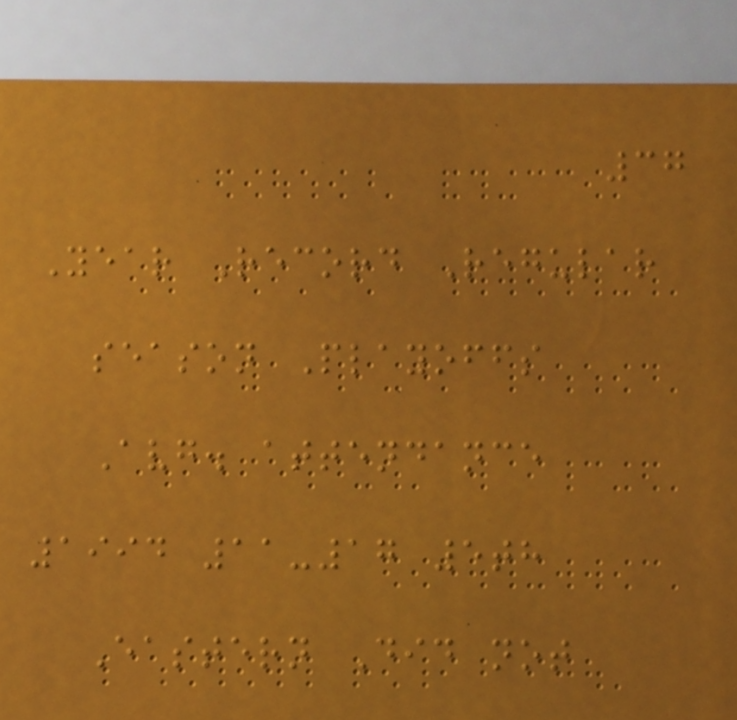37
Year Record Regular
season Playoffs
Avg. attendance
1994 11-17 5th
Eastern Did not
